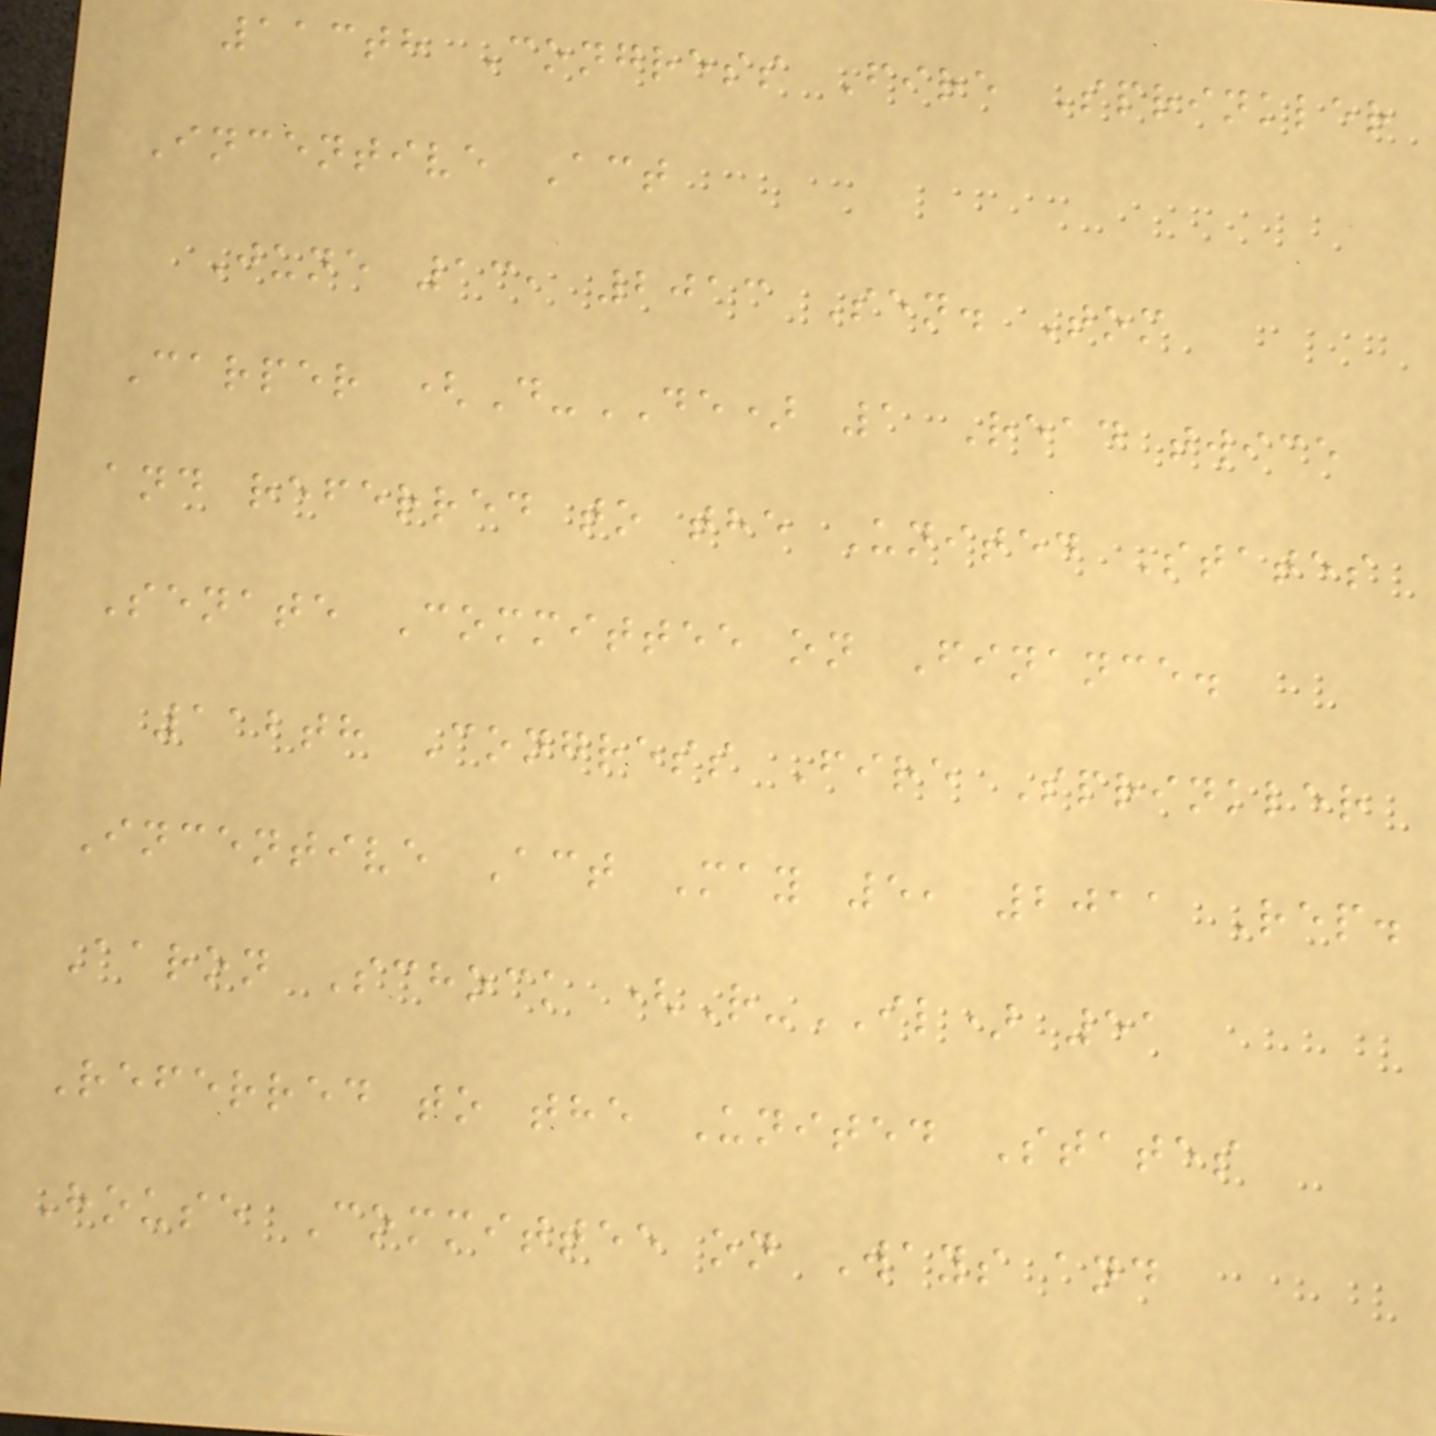113th Congress Fire Sprinkler
Incentive Act
June 13, 2013 Sen. Tom
Carper (D-DE) 1 Read twice
and referred to the United States
Senate Committee on Finance.
112th Congress Fire Sprinkler
Incentive Act May 5, 2011 Rep.
Aaron Schock (R-IL) 51
Referred to the United States
House Committee on Ways and
